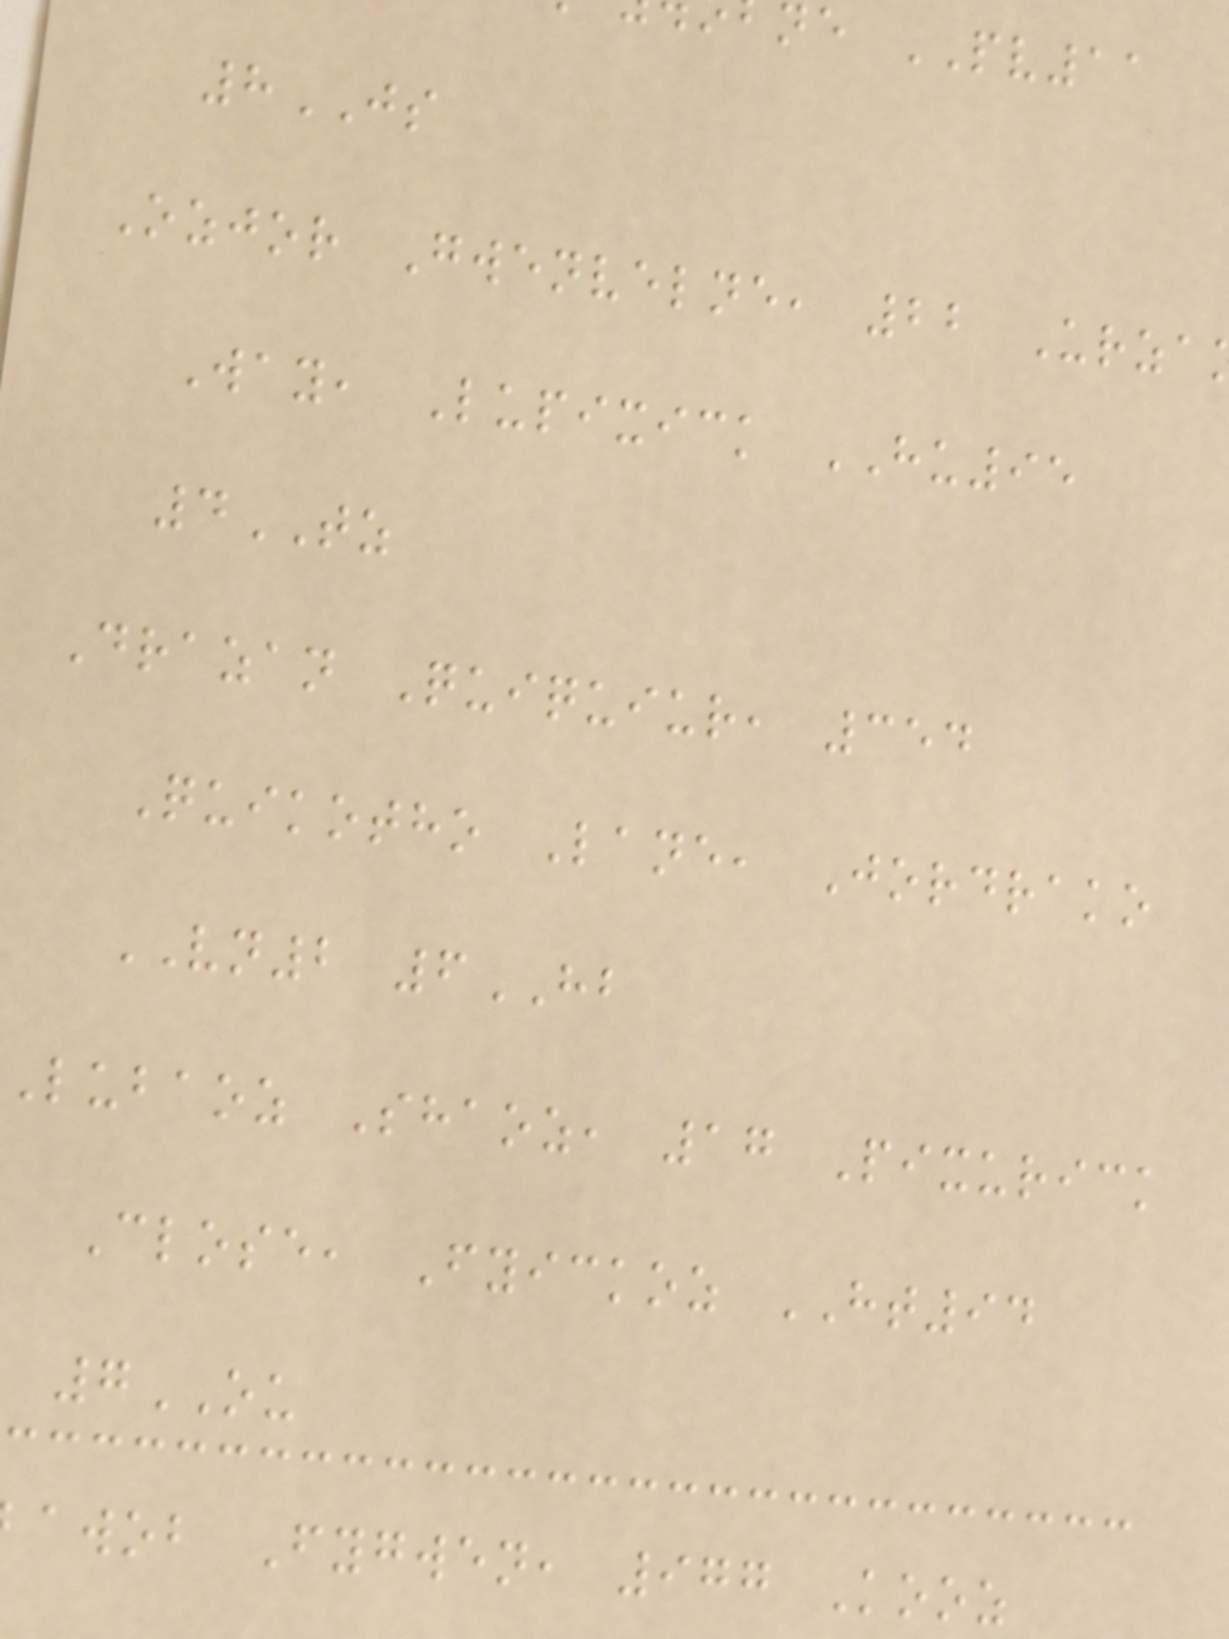e PV11
8JS
Ozjor Gwenvelne, 22 Urza
Way, Lupixick HU95
4TZ
Drazan Quiquiur, 354
Quikotho Lane, Jordrako
VN2 6HB
Lubaoz Shaoz, 17 Pixurick
Close, Fyickoz HT94
7OU
awob Fygwen, 977 Kooz
